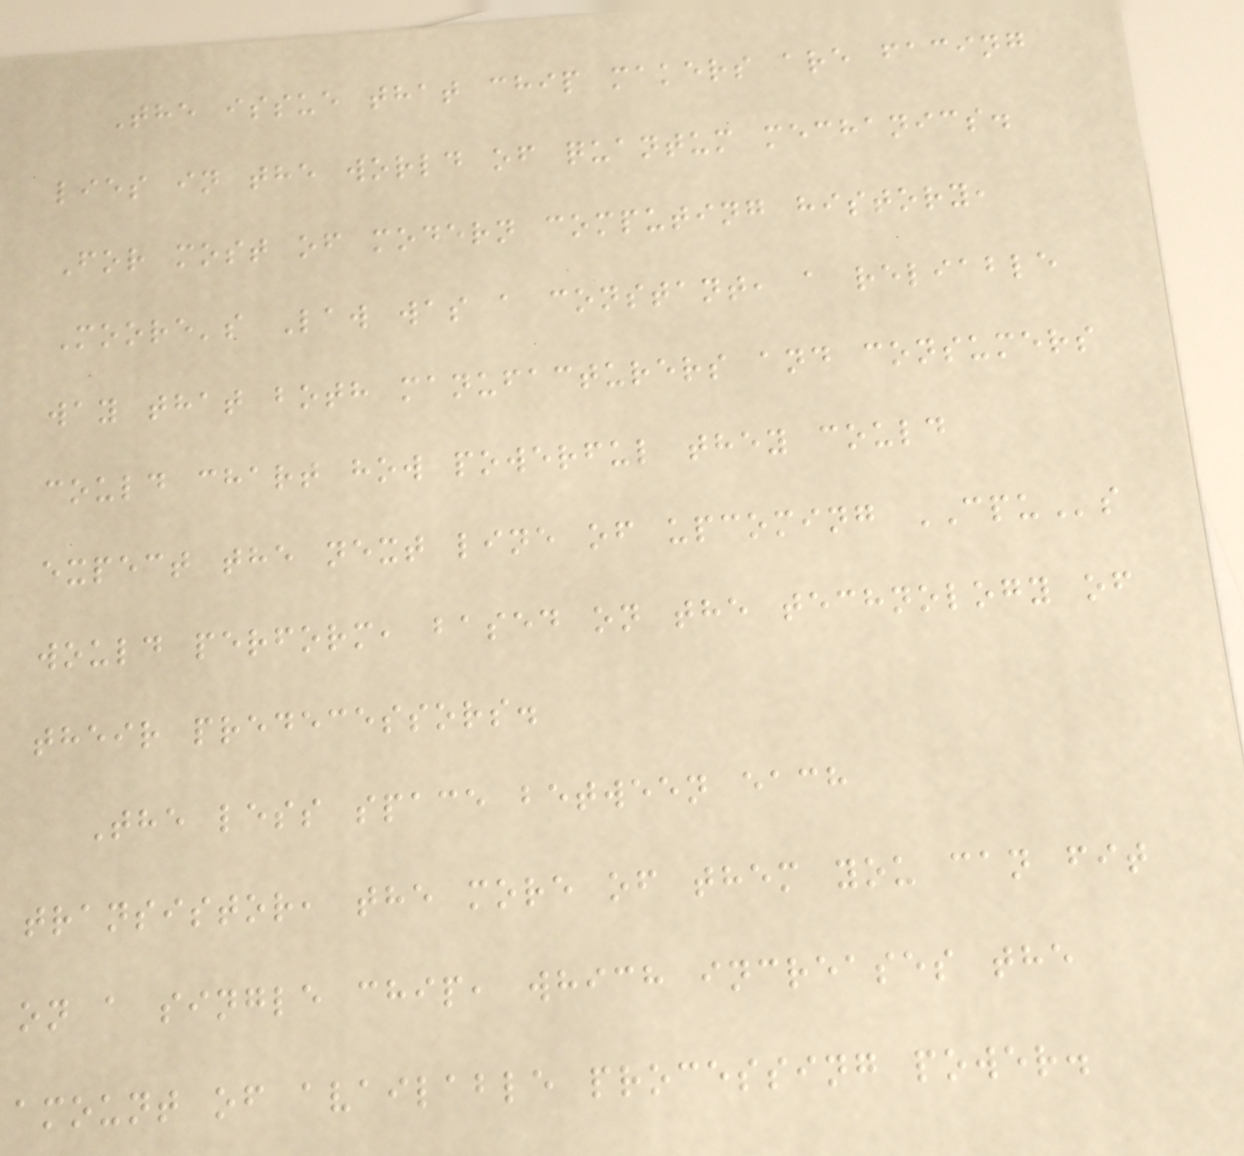The issue that chip makers are facing
lies in the world of quantum mechanics.
For most of modern computing history,
Moore's Law was a constant, a reliable
way that both manufacturers and consumers
could chart how powerful they could
expect the next line of upcoming CPUs
would perform, based on the technology of
their predecessors.
The less space between each
transistor, the more of them you can fit
on a single chip, which increases the
amount of available processing power.
